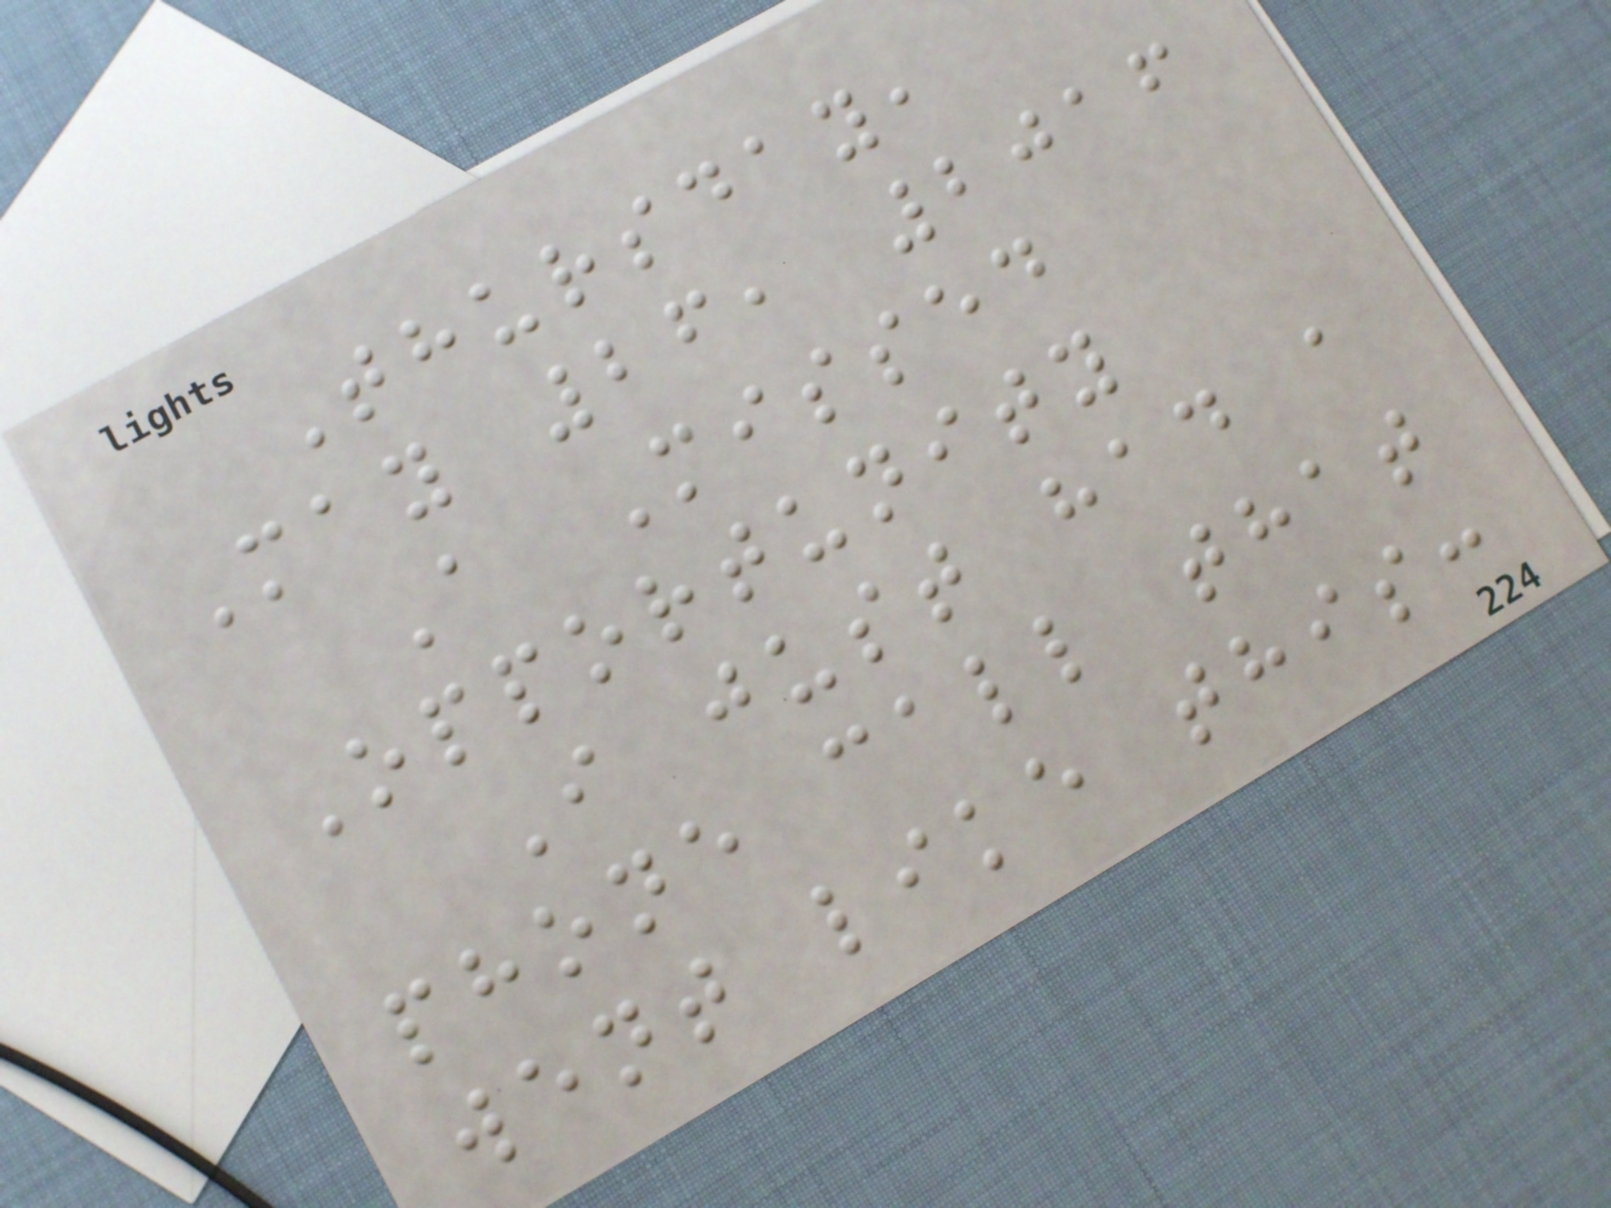Thursday,
May 26, 2016
A Missed
Opportunity
I just had a
phone call that
went like this:
